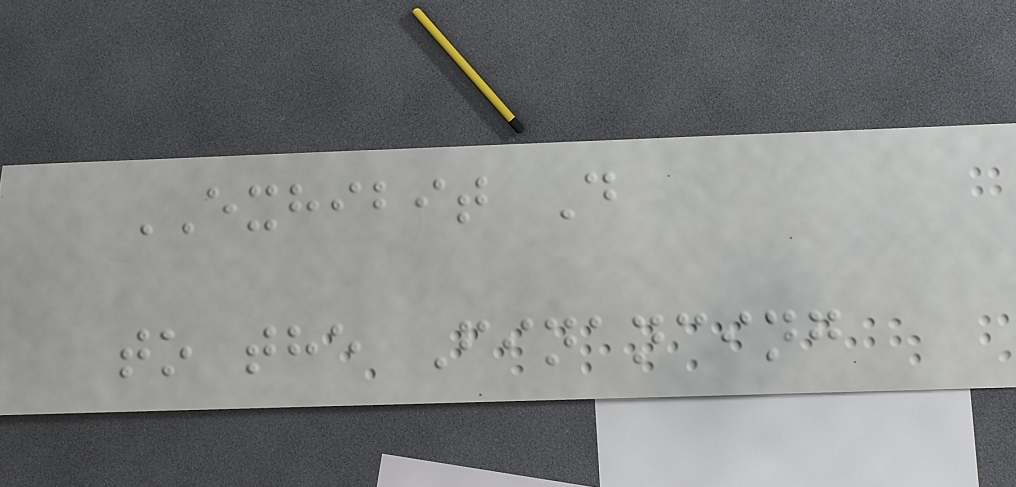EXHIBIT D
to the Financing
